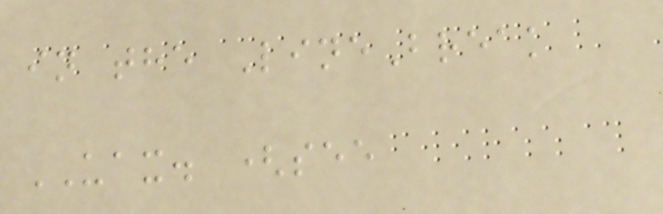in the LineBreak
UAX. (see
